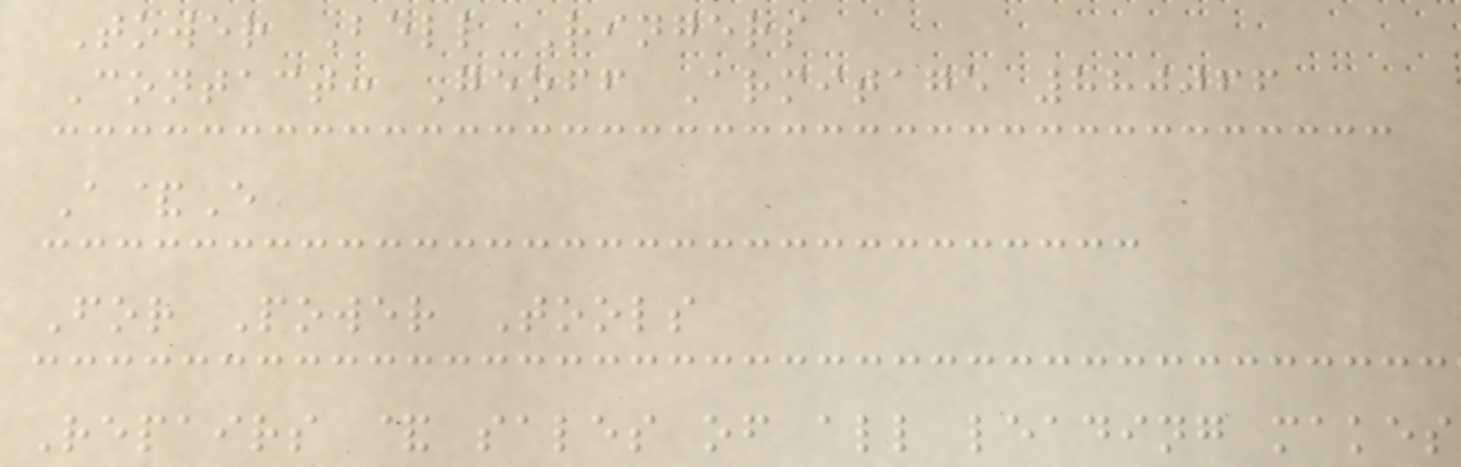Tower Bell Ringers
Contact: Geoff Armitage 880066
A&E
For Power Tools
Repairs & sales of all leading makes
